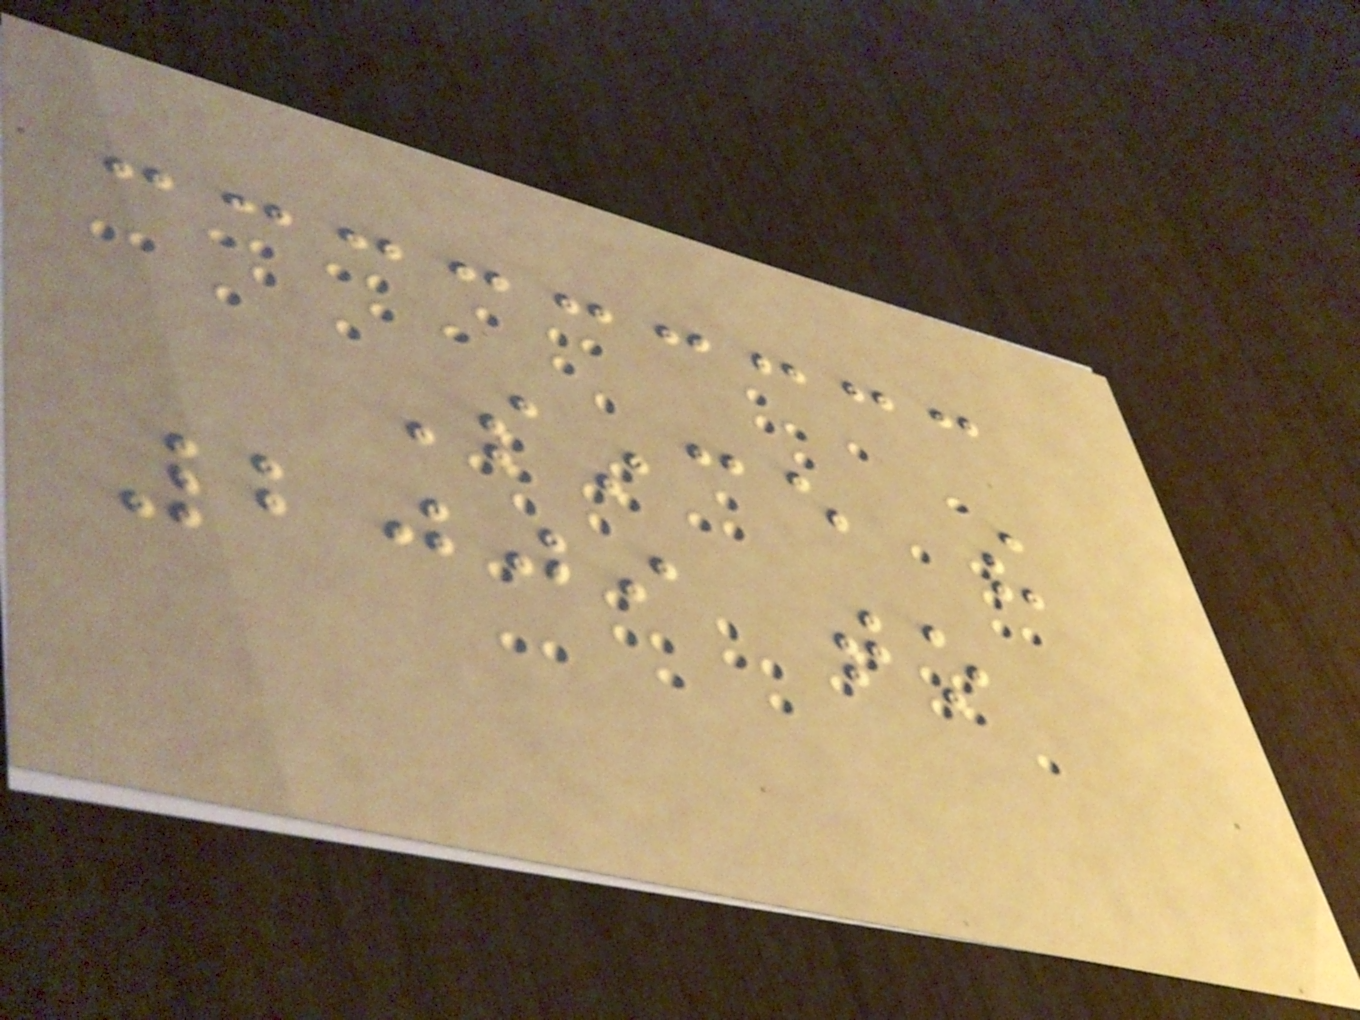Since the
2009 to
